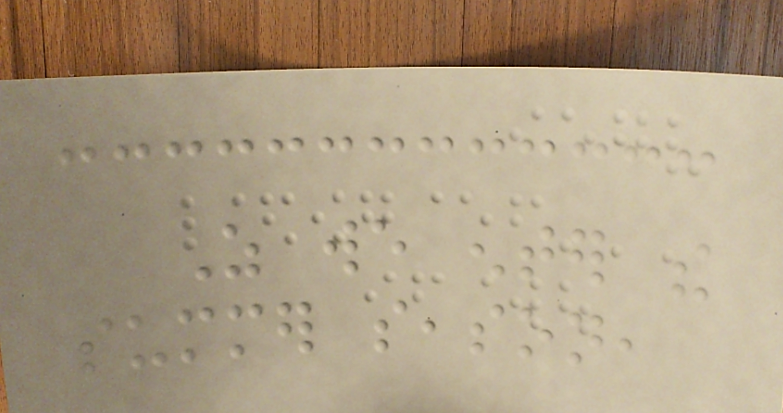As we enter the
summer season,
